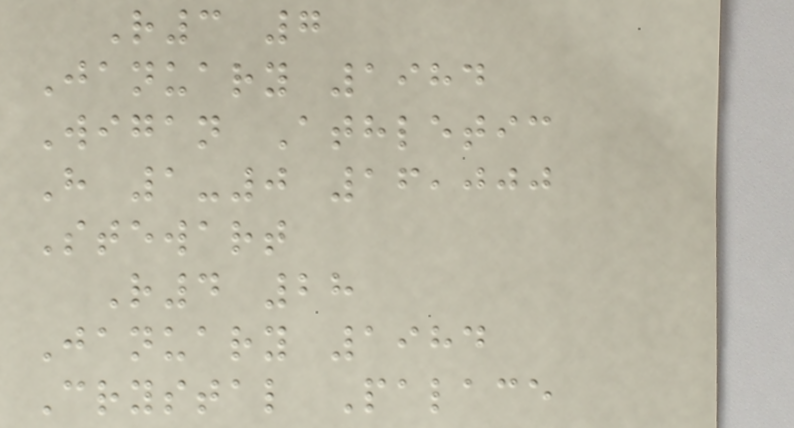R3 7
January 1984
Wigan Athletic
H 1-0 16,000
Stewart
R4 28
January 1984
Crystal Palace
